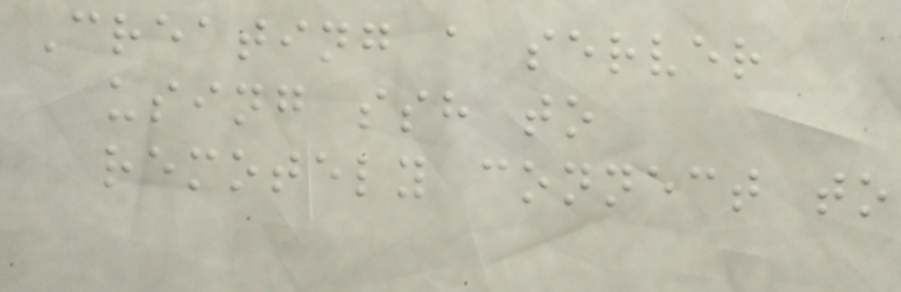Creating a server
using ssh to
remotely connect to
